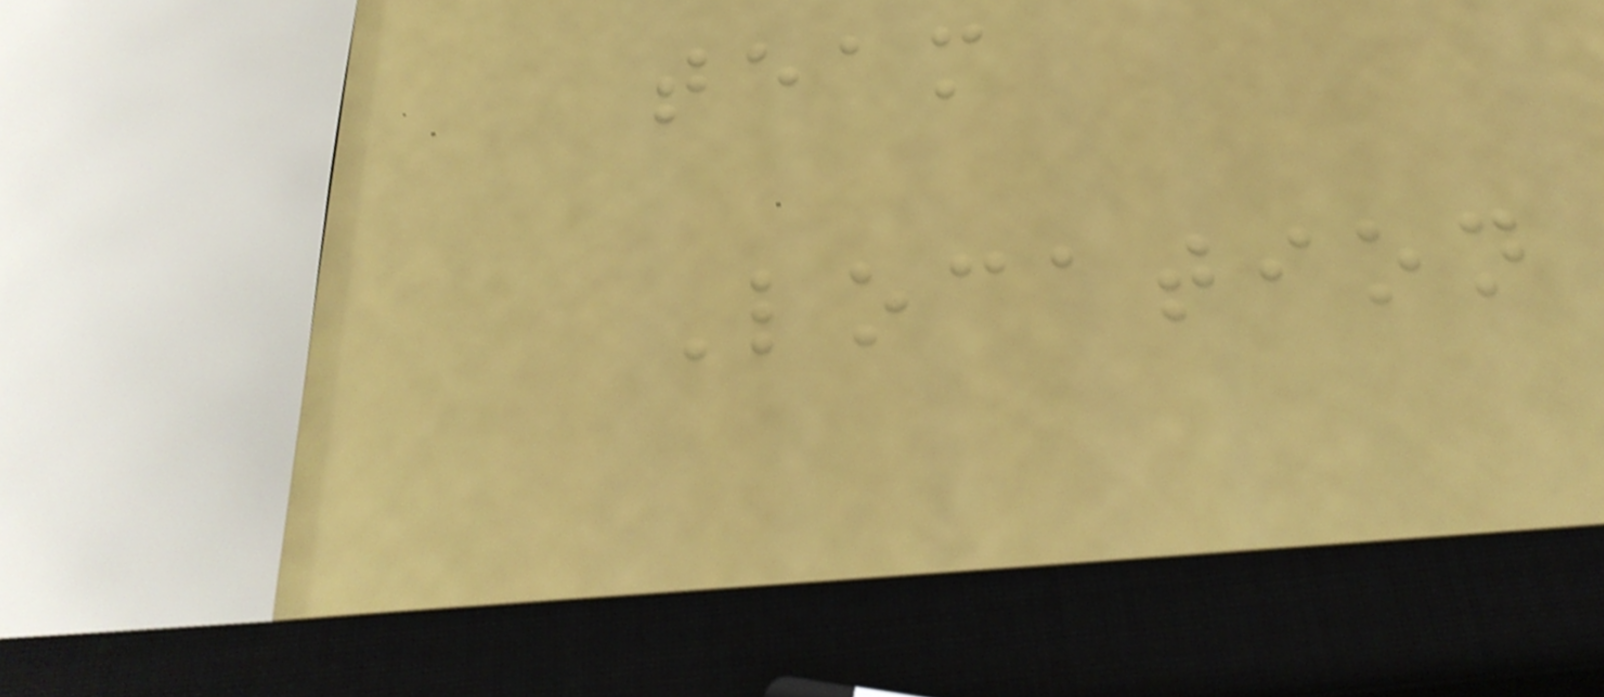team
Location
